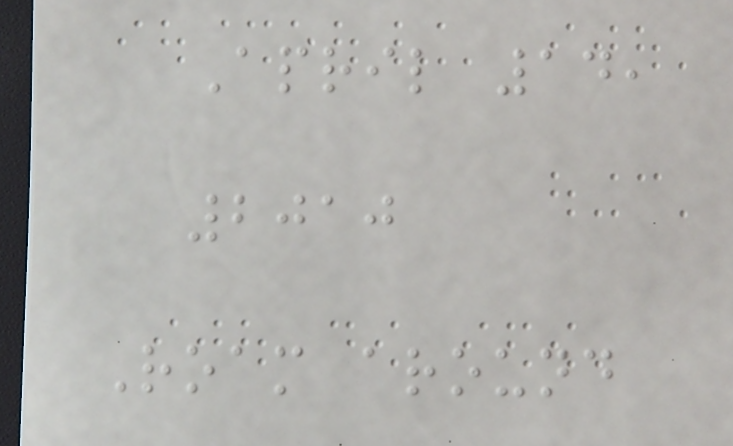April 14,
2010
Roam around
